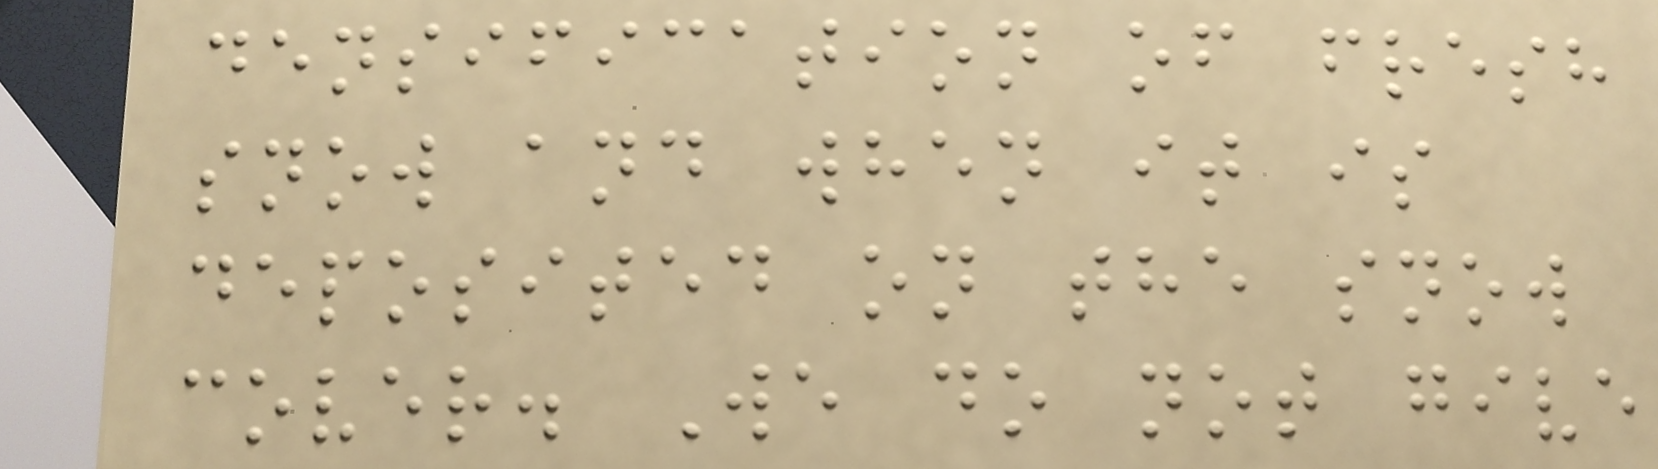densification of fresh
snow and when it is
deposited on the snow
cover. We do not give
